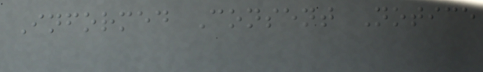Informed Consent Notice
